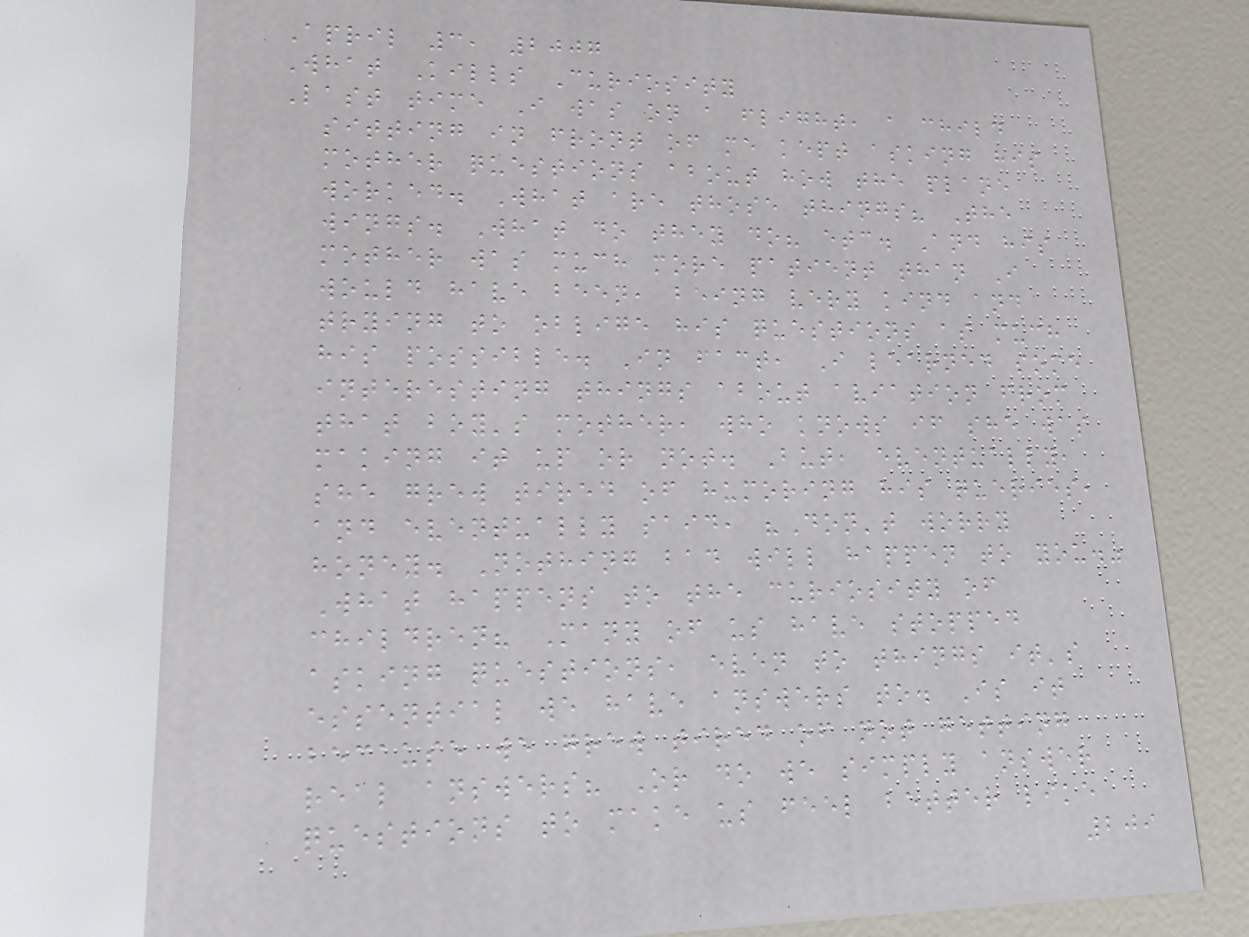April 3, 2007
What Kills Curiosity
Last time I was on a flight, a child
sitting in front of me kept asking his
mother questions about how the plane
worked. What are those things? The
wings. What do they do? etc. And his
mother was much more patient than I
would have been, being very kind and
trying to oblige his questions as much
his possible. In fact, I learned some
interesting things about aviation from
that boy's mother, who knows if she was
making it up or not. But, eventually,
she grew tired of humoring his queries,
and eventually said, "Don't worry
honey. Nothing bad will happen to you."
What happens to the curiosity of
children? Many of us have stopped
asking questions, even to things it's
essential we have answers to. Is it
because we grew tired of not getting
real answers? Or do we simply answer
questions to make us feel better like
209
